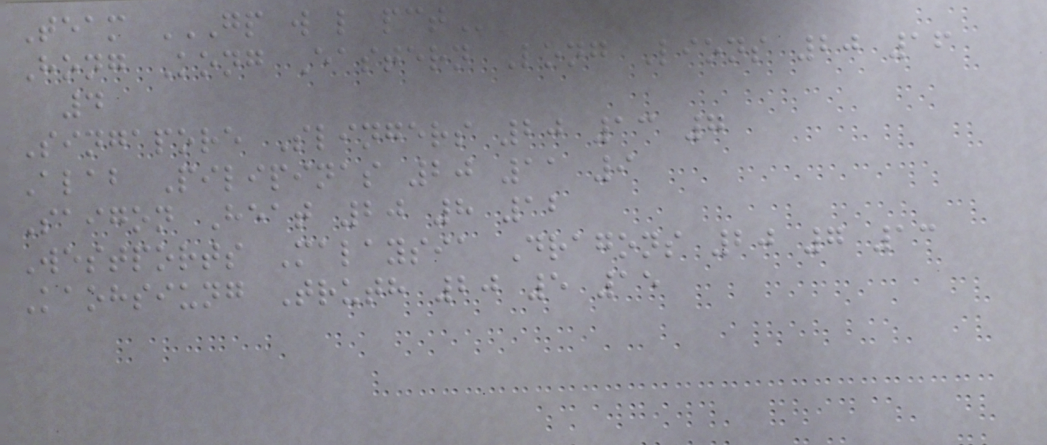Team GP W L PCT
Hong Kong Eastern Long Lions 20 16
4
Singapore Slingers 20 13 7
Alab Pilipinas 20 11 9
Saigon Heat 20 8 12
Westports Malaysia Dragons 20 7 13
Kaohsiung Truth 20 5 15
